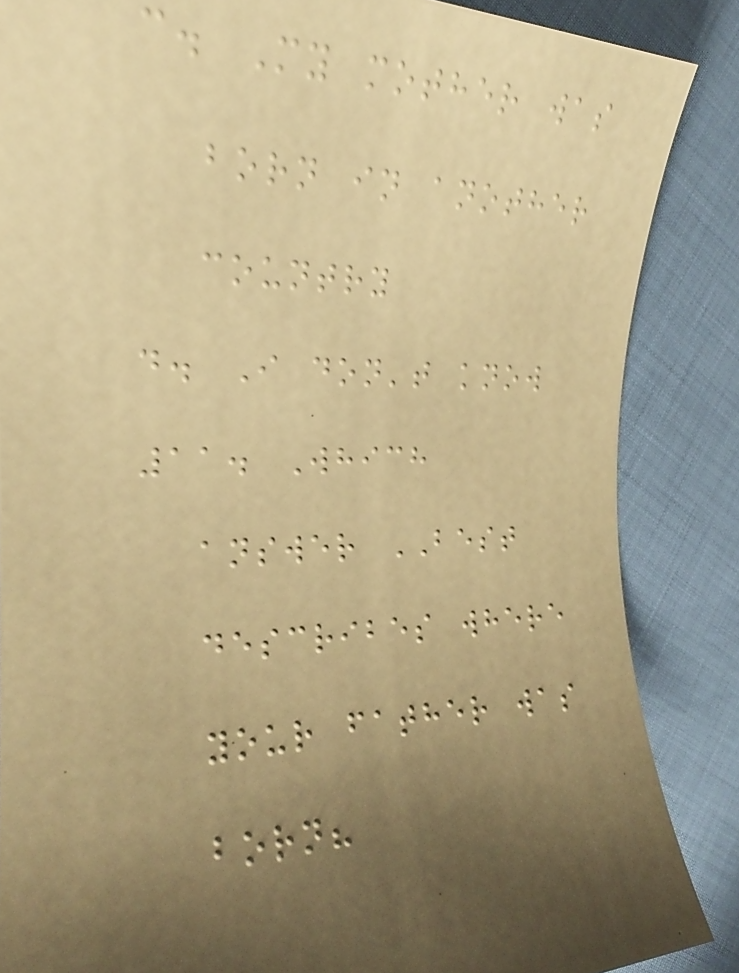c. My mother was
born in another
country
d. I don't know
11. Which
answer BEST
describes where
your father was
born?
